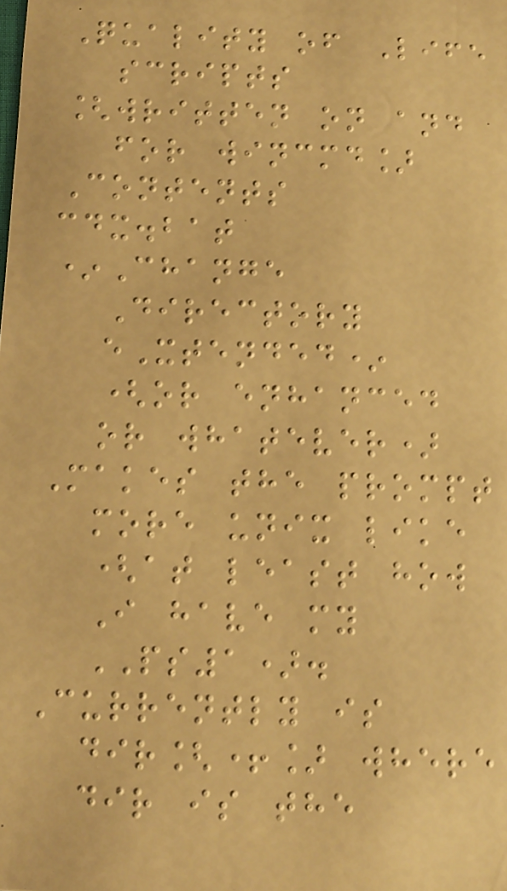Quality of Life
scripts
[written on and
for wincmd]
Contents
cdx.bat
*Change
Directory
eXtended*
(or enhanced
or whatever)
Makes the prompt
more unix like
(at least how
I have my
PS1).
Currently is
dir[+] where
dir is the
